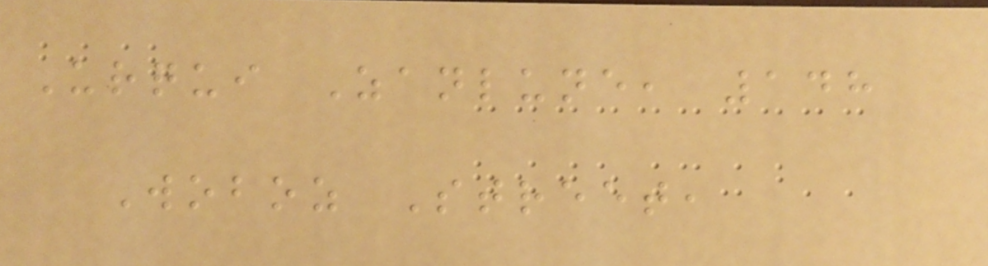Urqui Zanlune, 148
Woboz Street,
